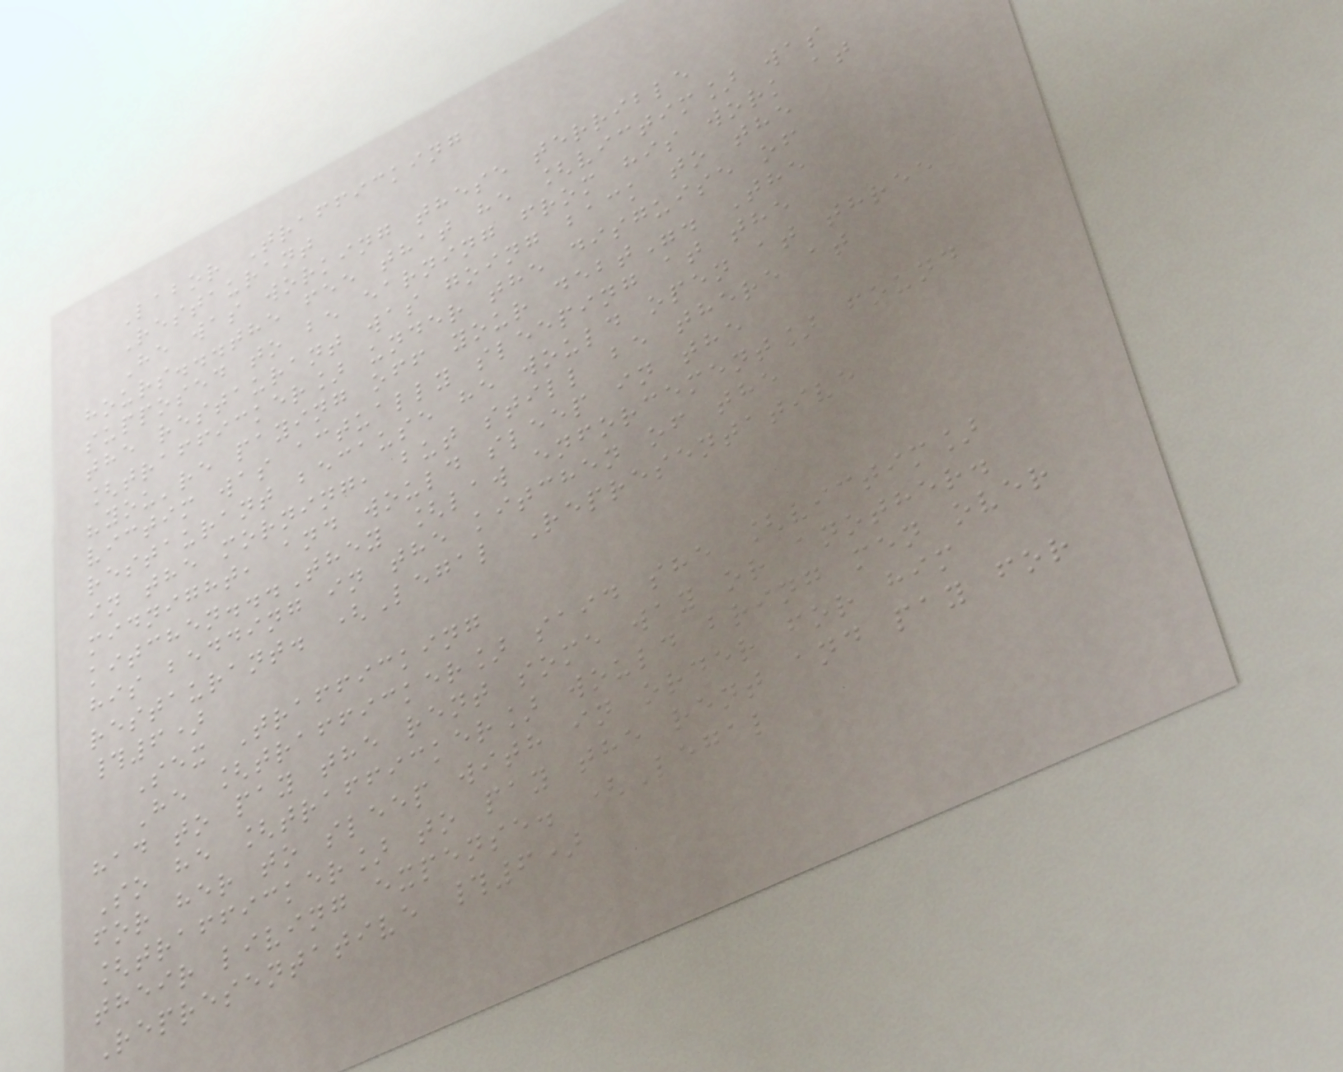Labor Trafficking
Restaurant
He was working these terrible
hours...the fee that he [victim] was
supposed to be earning from his work at
the restaurant was going back to the
[trafficker] under the disguise of
"you're paying off your debt". The
victim was actually sleeping at the
restaurant because he would open at three
in the morning, but still be there at
midnight, and would sleep in the
kitchen...They [law enforcement] found
his bedding in the kitchen of the
restaurant. (Legal Representative
#6)
Sex Trafficking
He [trafficker] said she [victim]
had to pay the rent some way or another.
So he [trafficker] would bring men over
for her to sleep with in order for him
[trafficker] to pay the rent and pay for
their living expense. (Legal
Representative #6)
